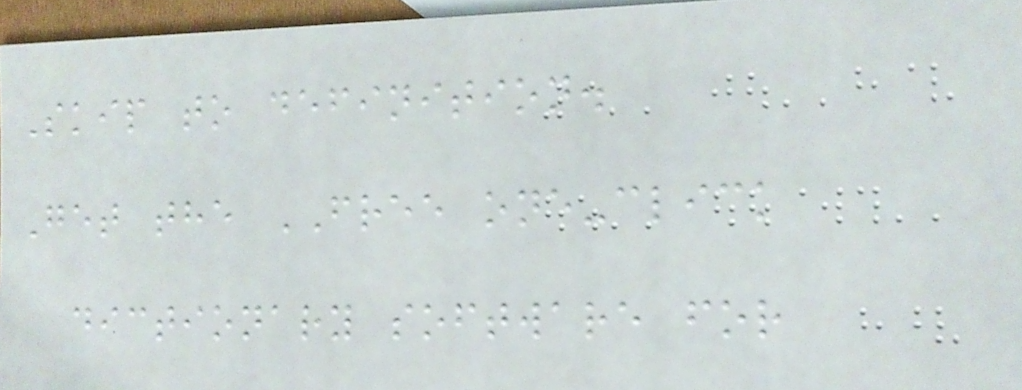Skip to definition.
Get the FREE one-click
dictionary software for
